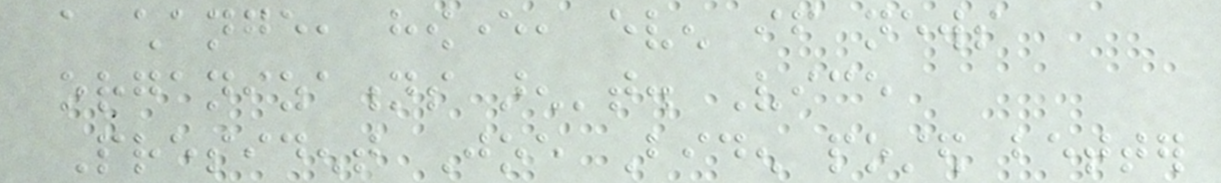a change, however, even if news
organizations aren't. Vice
President Joe Biden posted better
